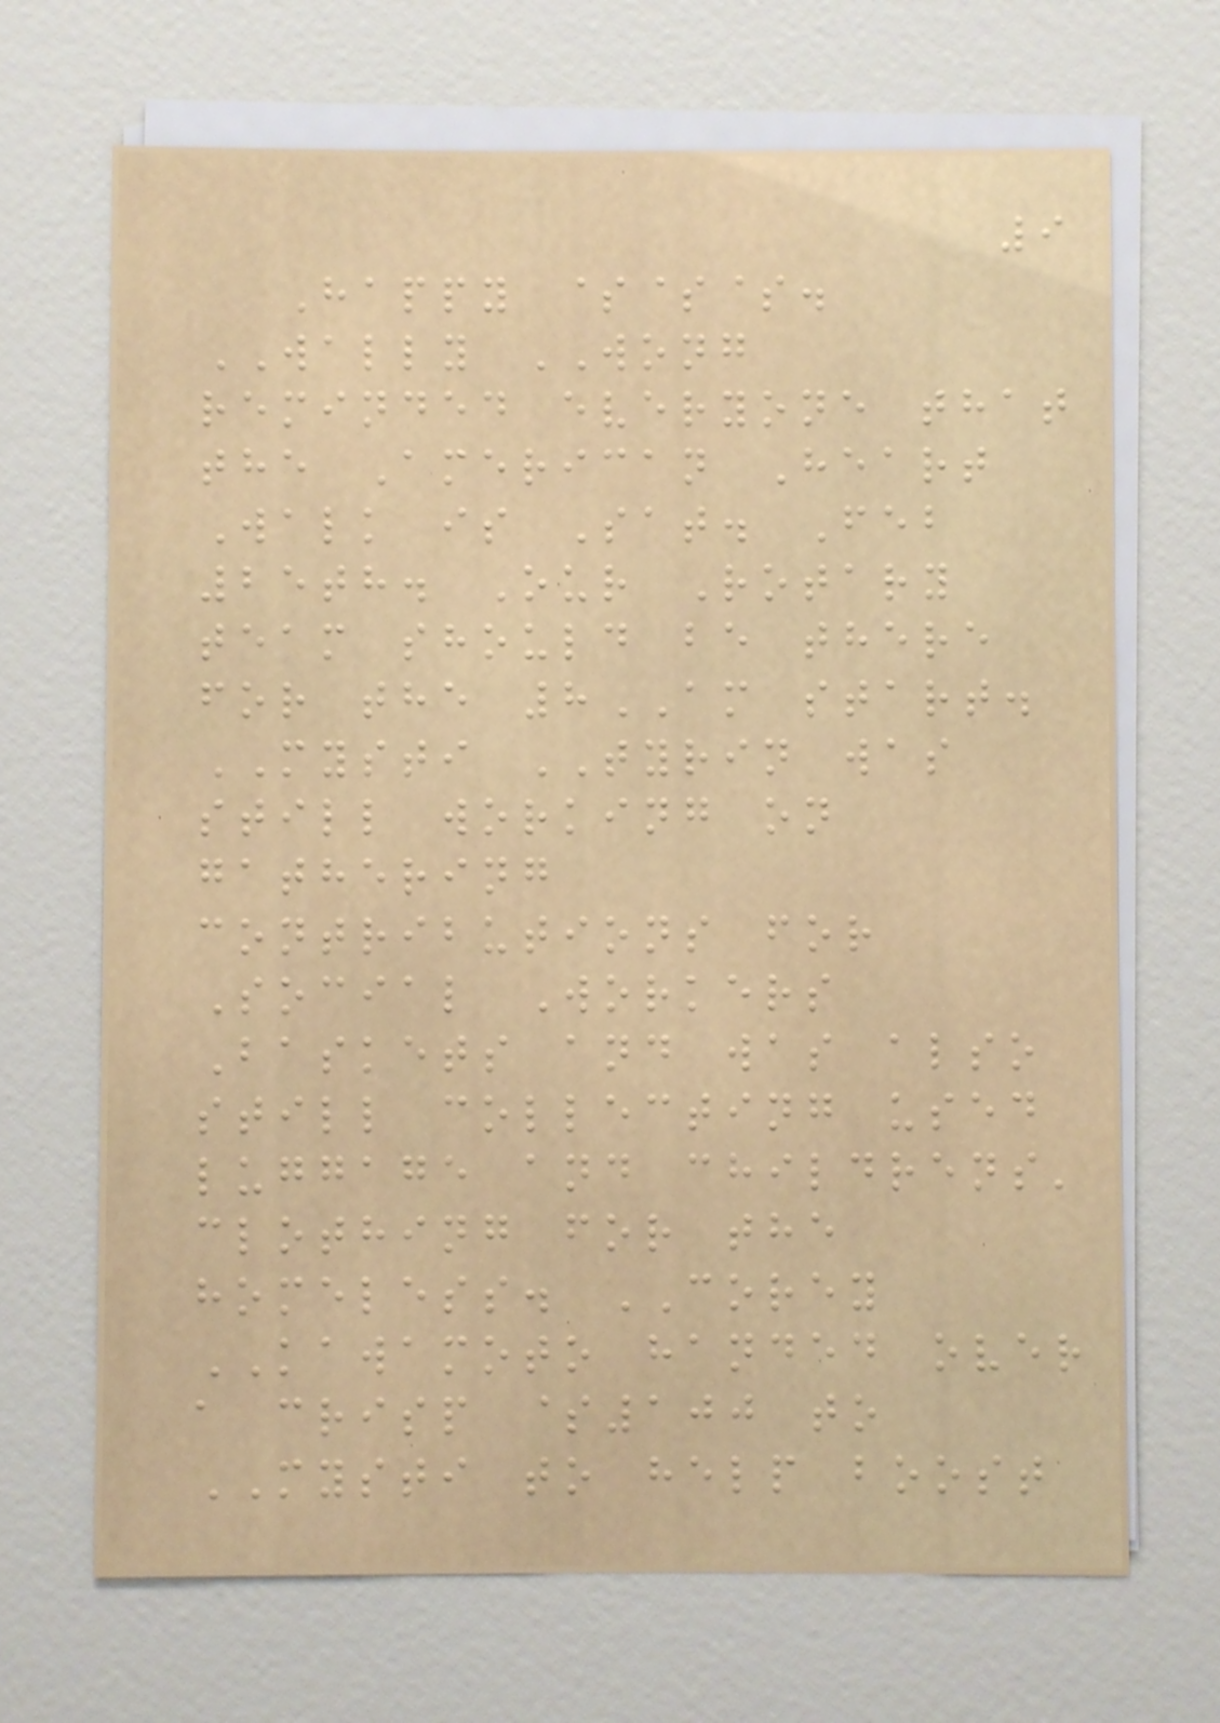9
Happy $$$.
WALLY WONG
reminded everyone that
the American Heart
Walk is Sat. Feb
25th. Our Rotary
team should be there
for the 8AM start.
MYSTI TYRIN was
still working on
gathering
contributions for
Social Workers
Baskets and was also
still collecting used
luggage and childrens'
clothing for the
homeless. COREY
KAWAMOTO handed over
a crisp $100 to
MYSTI to help boost
